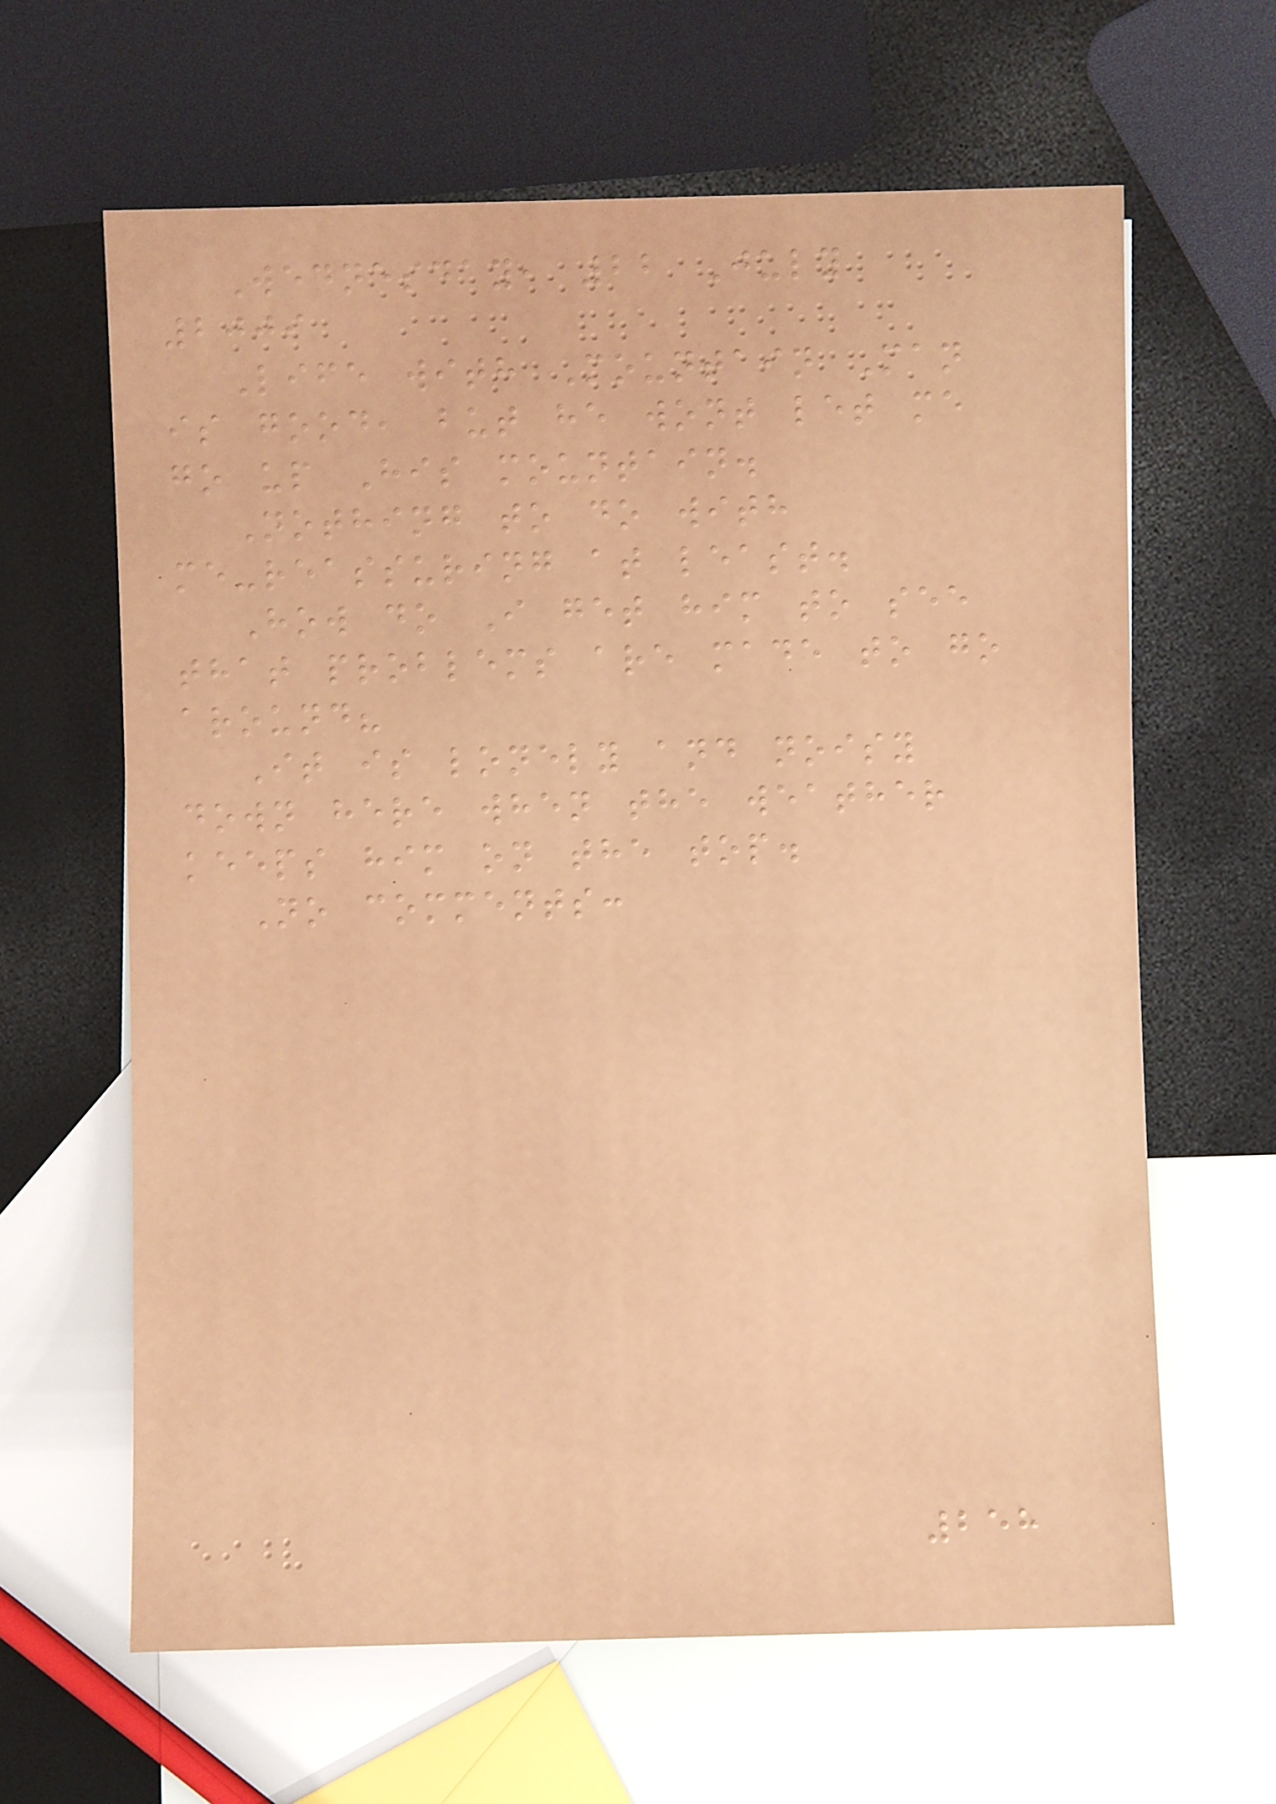Wednesday, 22 July
2009
Life with Mountain Man
is good, but he wont let me
go up His mountain.
Nothing to do with
me-reassuring at least.
How do I get him to see
that problems are made to go
around?
It is lonely and noisy
down here when the weather
keeps him on the top.
No comments:
258
